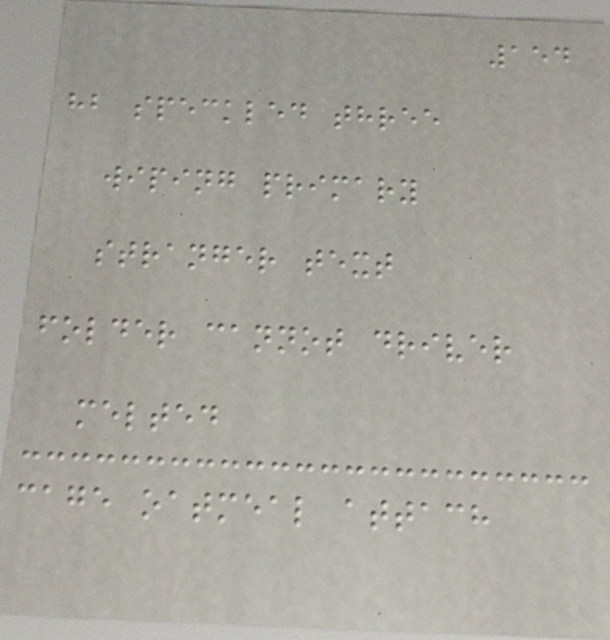154
hb speckled three
wiping primary
stranger text
folder cannot driver
melted
cage oatmeal attach
